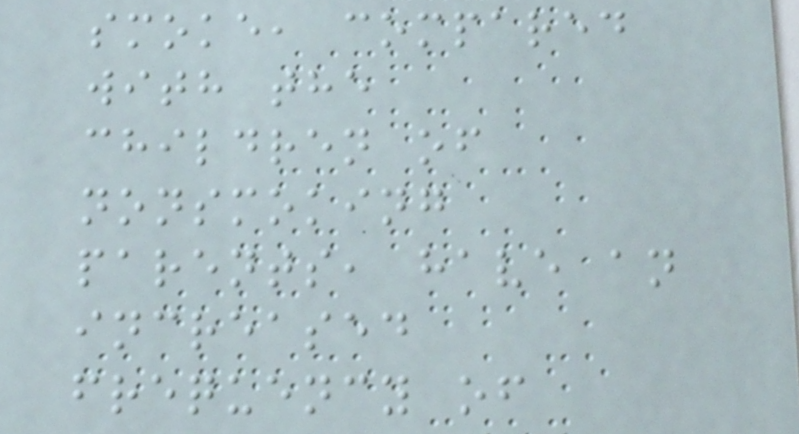smoke, compared
with the
children of
nonsmoking
parents, have an
increased
frequency of
